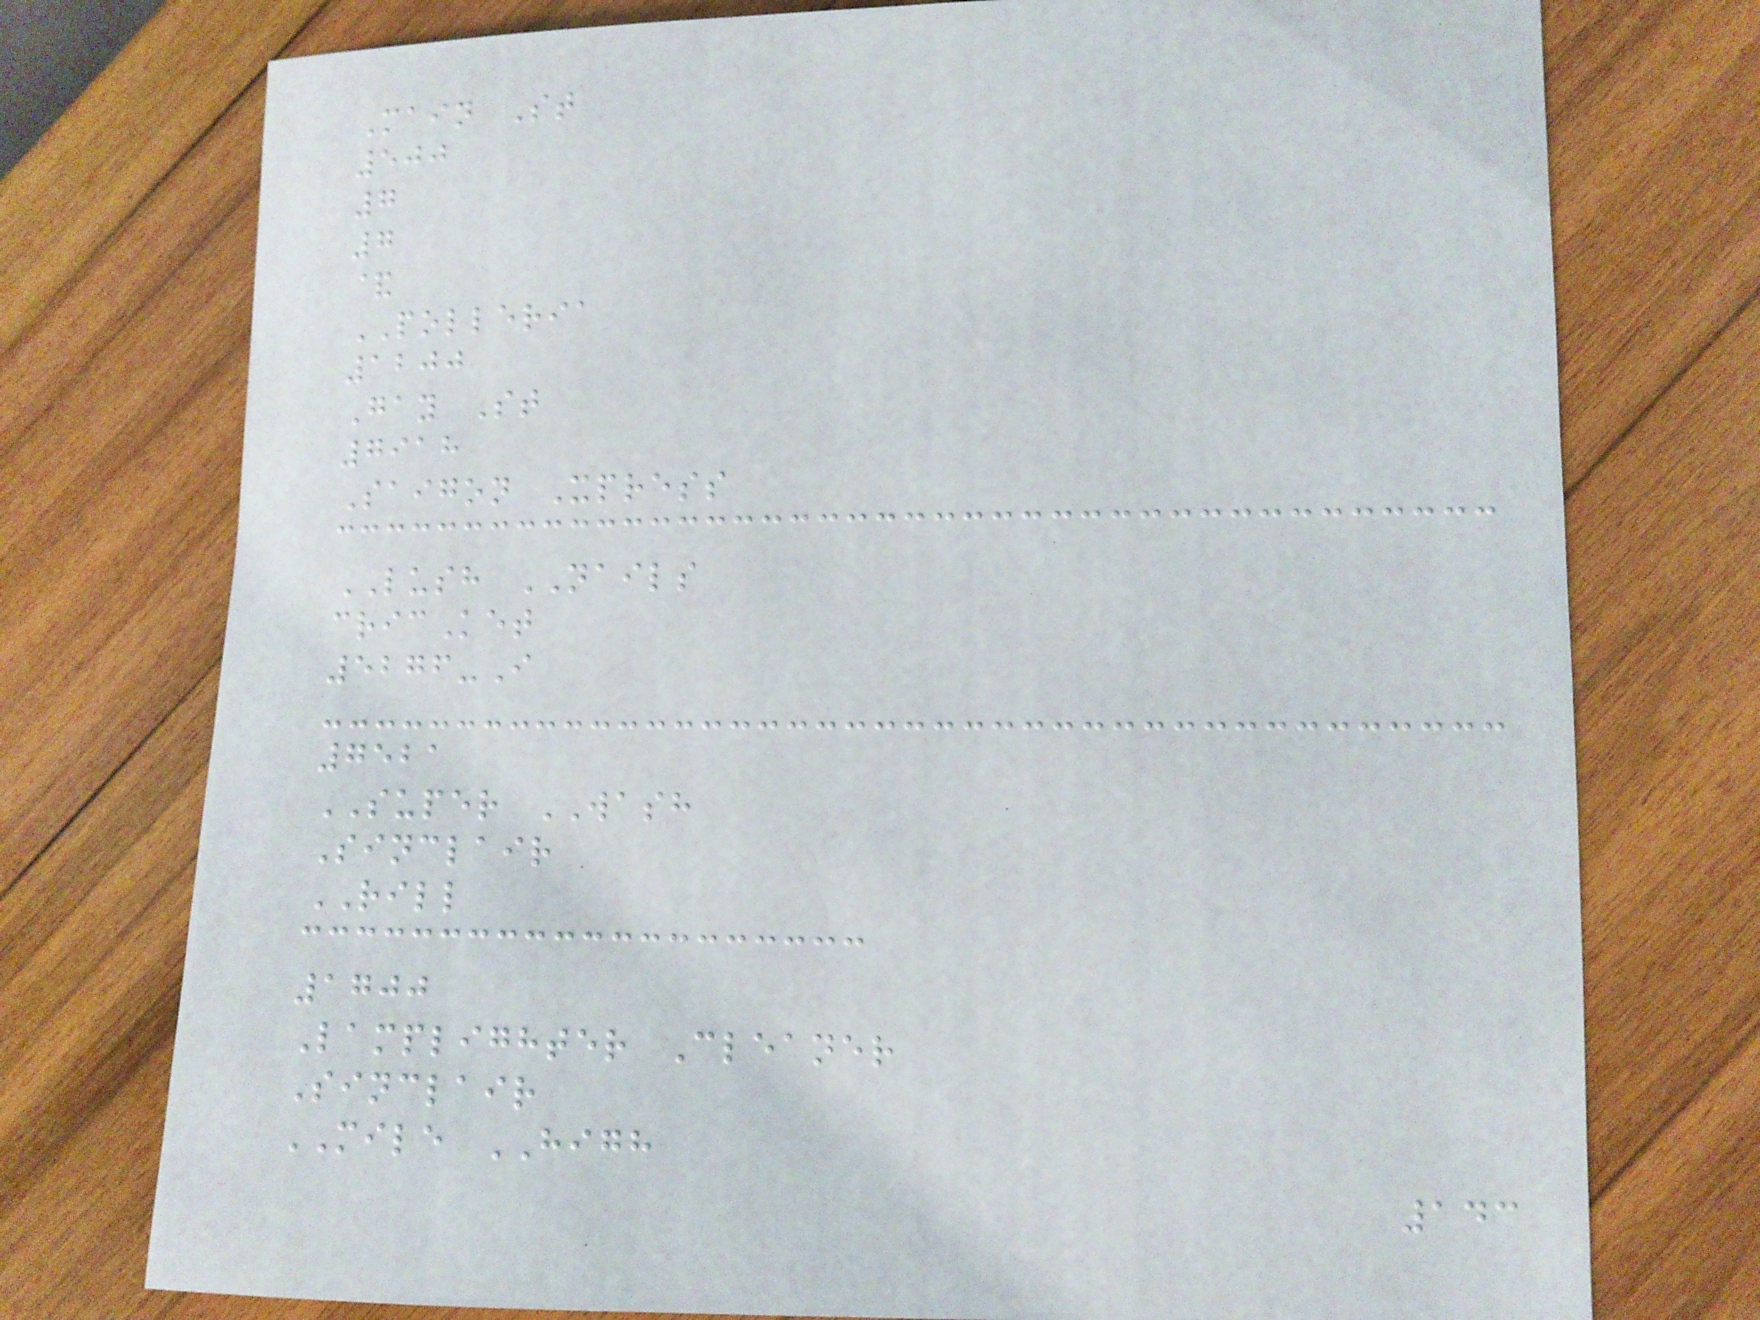Main St
500
7
7
&
POLLERIA
1200
Gay St
7918
Saigon Xpress
LUSH NAILS
cricKet
5276-I
7521
SUPER WASH
Sinclair
RILL
1700
Lamplighter Cleaner
Sinclair
MILE HIGH
143
